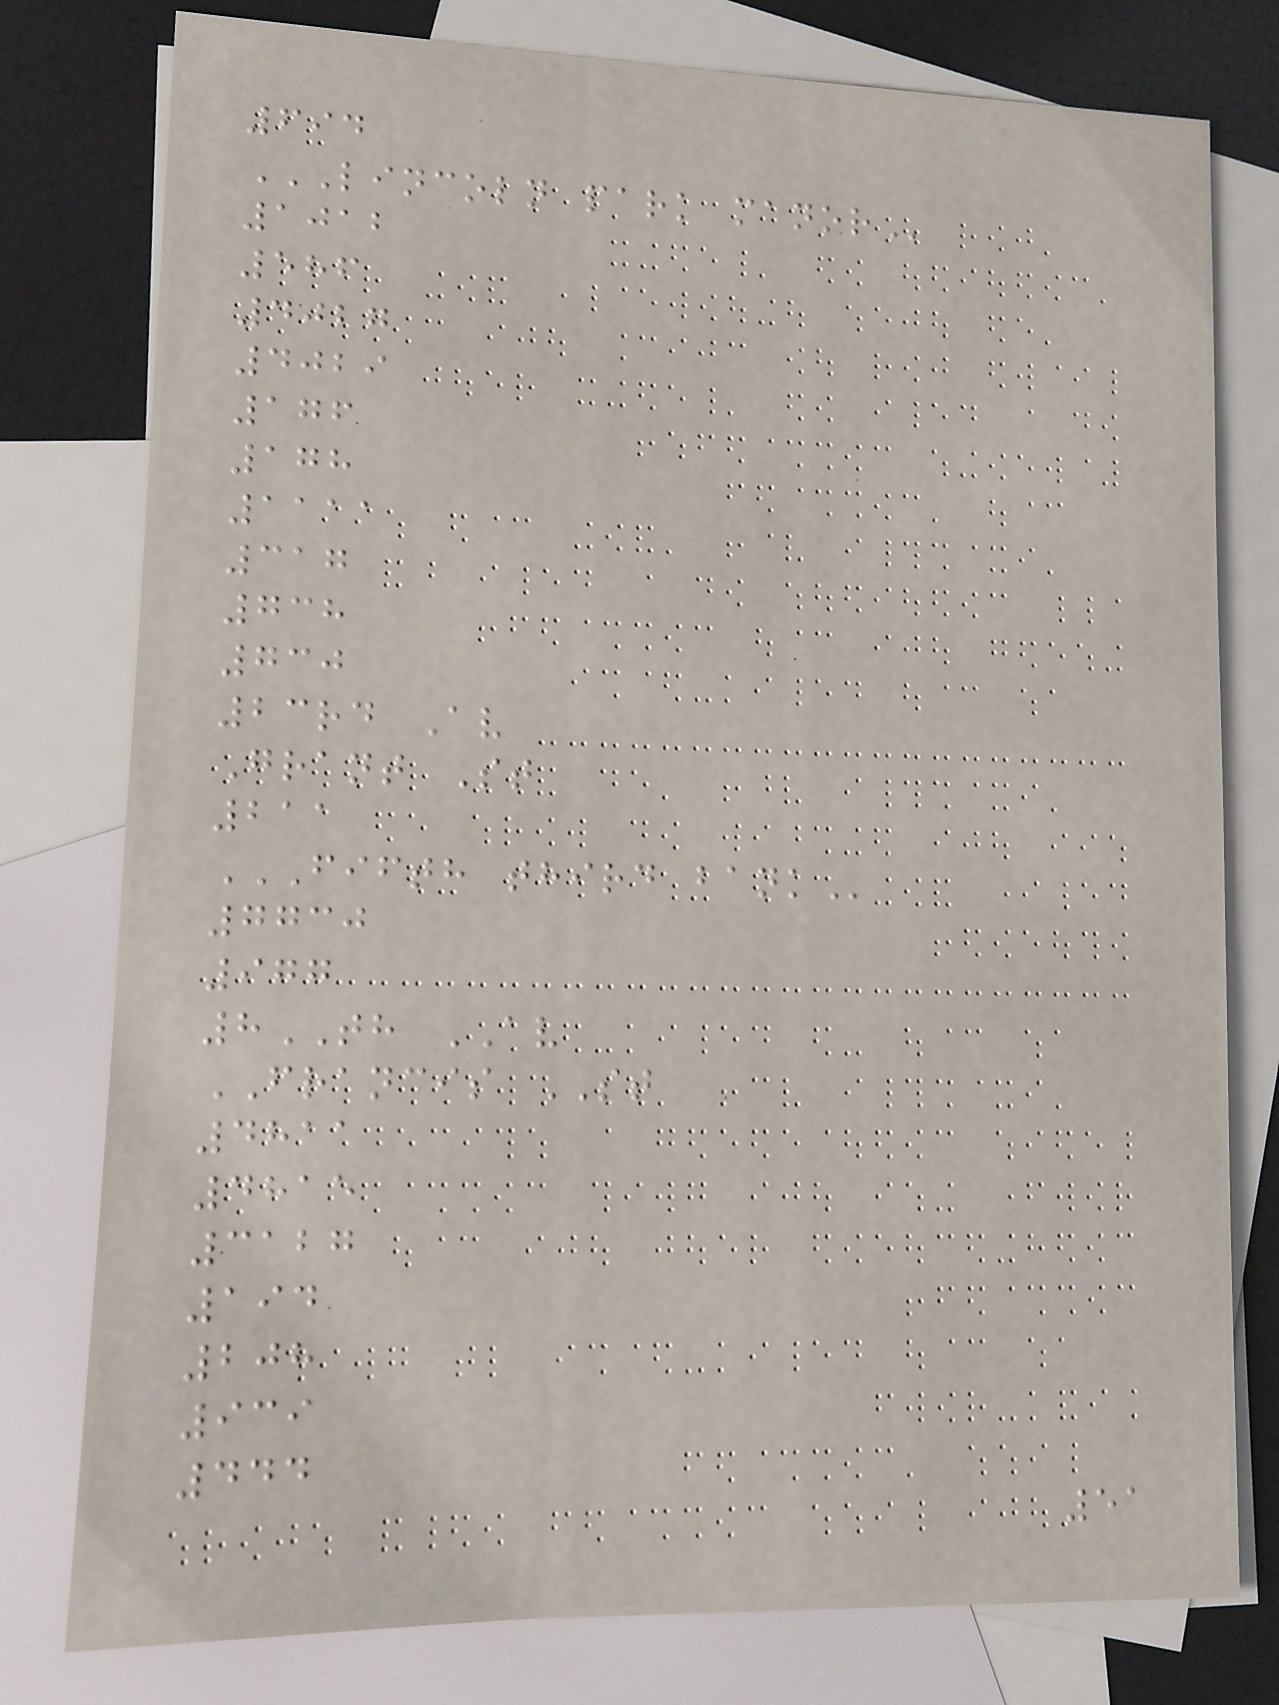694
LINCOLN PARK MANOR
1012
586
4027
4029
176
178
1111
317
738
730
23rd Av
Grant St
211
FIFTH THIRD BANK
7730
977
8TH AV
FRANCIS ST
4811
4815
3127
194
208
939
444
51
